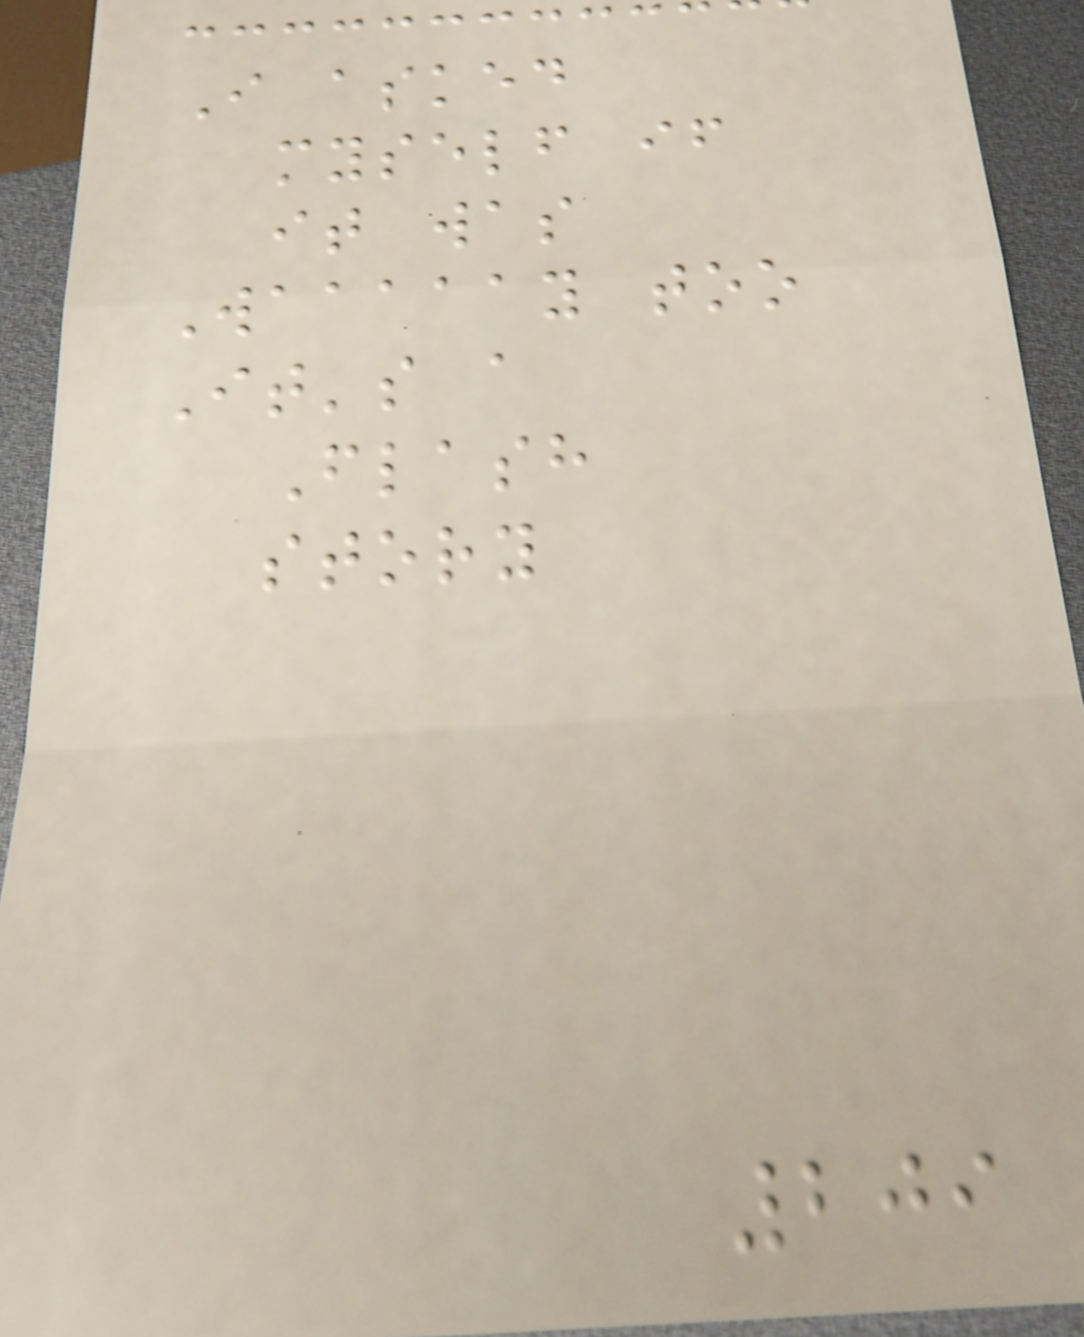I asked
myself if
it was
Waaaaay too
It's a
Flash
story
209
